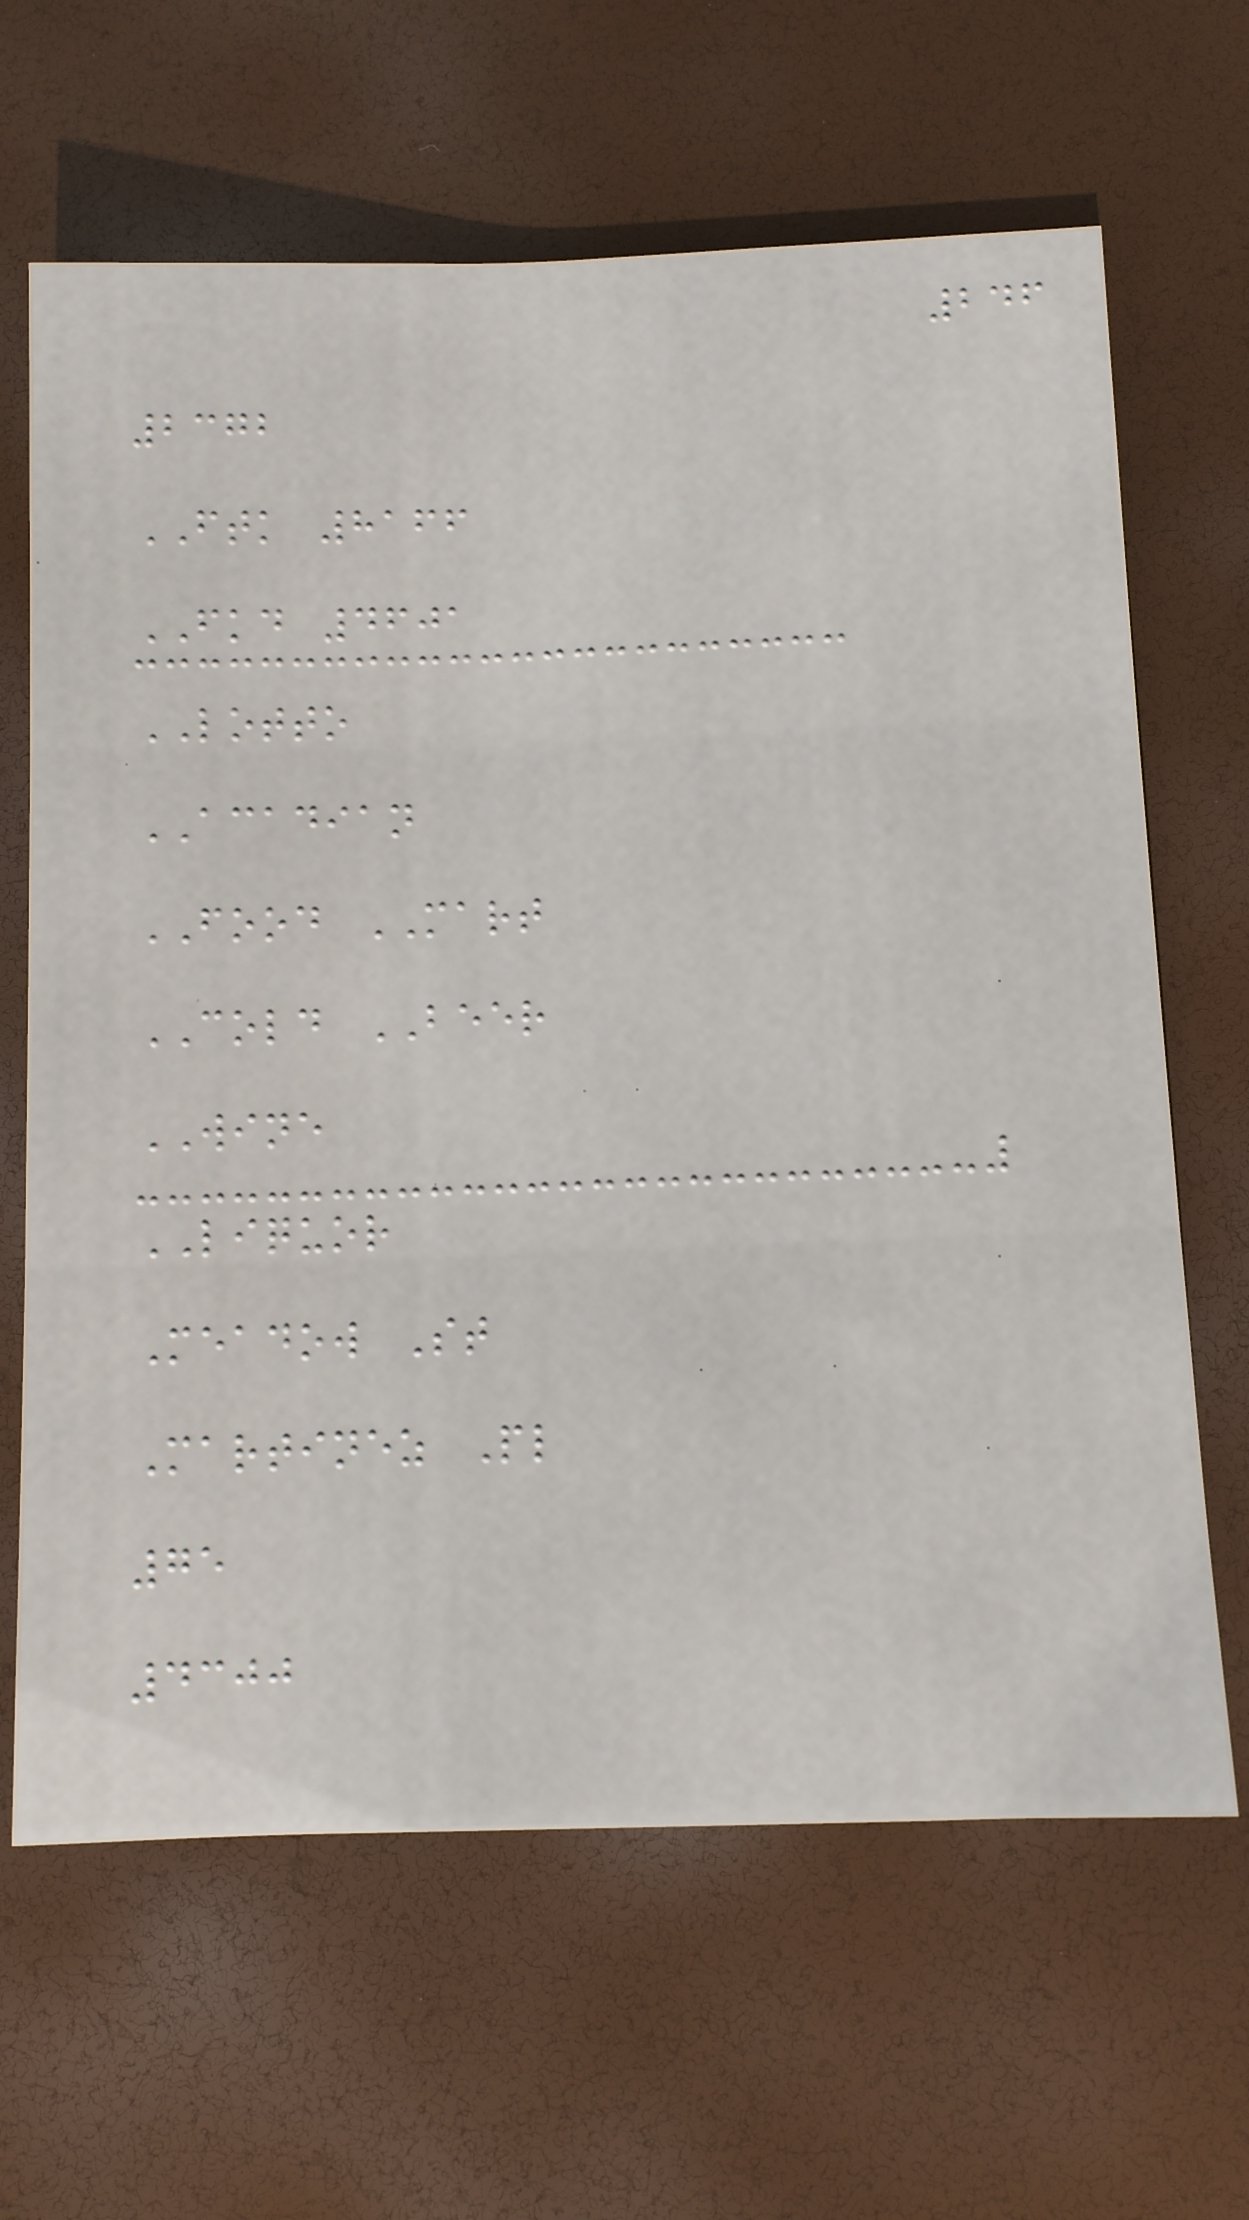246
2372
FTK 8166
FKD 4601
LOTTO
ACADIAN
FOOD MART
COLD BEER
WINE
LIQUOR
Meadow St
Martinez Pl
75
4300
